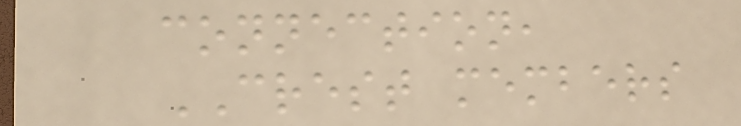connection,
CREST members
